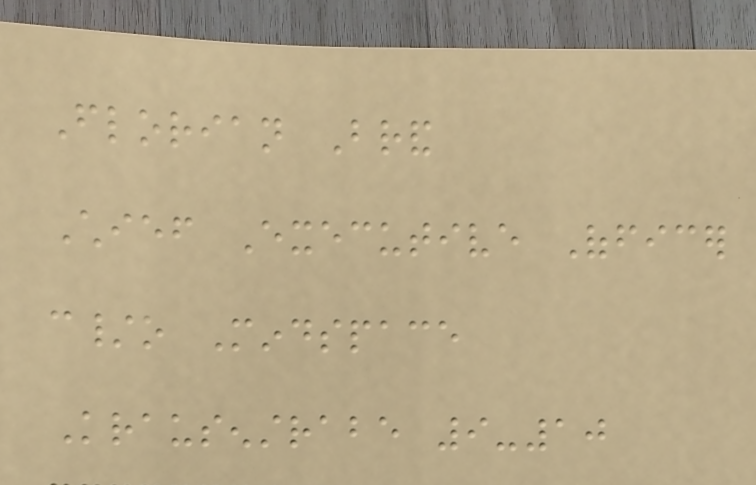Florian Brand
Chief Executive Officer
c/o Mindspace
Krausenstrabe 9-10
